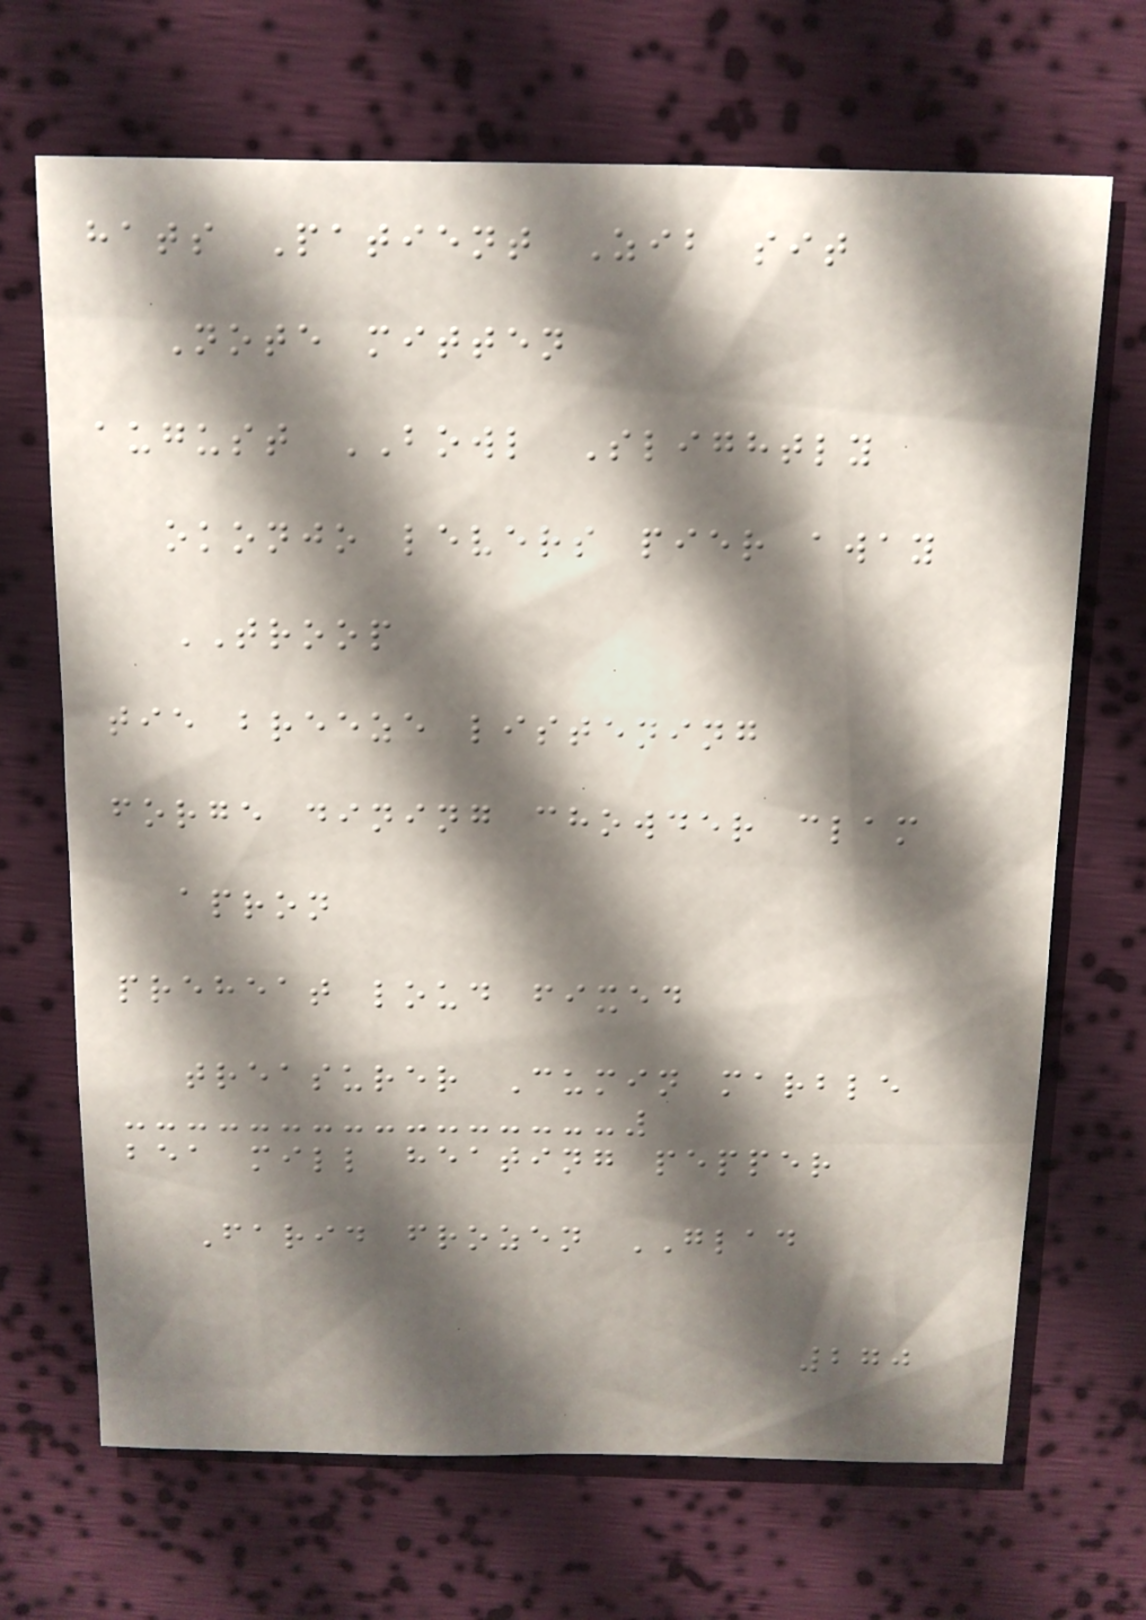hats Patient Zib sit
Note mitten
august BOWL Slightly
okonjo levers pier away
TROOP
tie breeze listening
forge dining chowder clam
apron
preheat loud fixed
treasurer Cumin marble
bea mill heating pepper
Farid frozen GLAD
270
